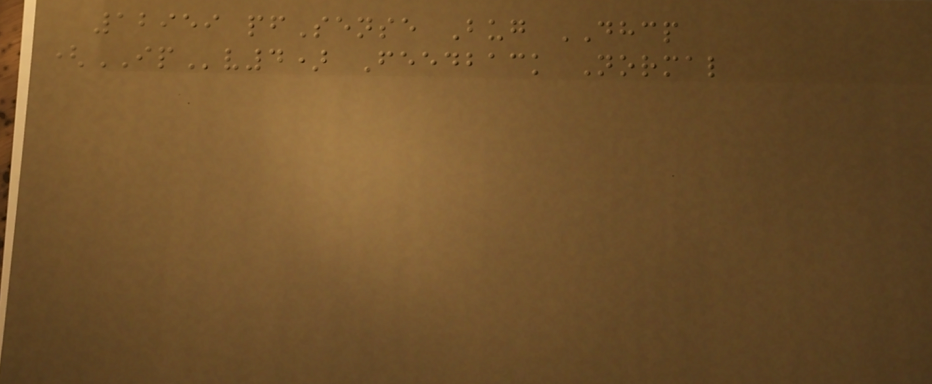12959 pfSense Bug DHCP
(IPv4) Feedback Normal
